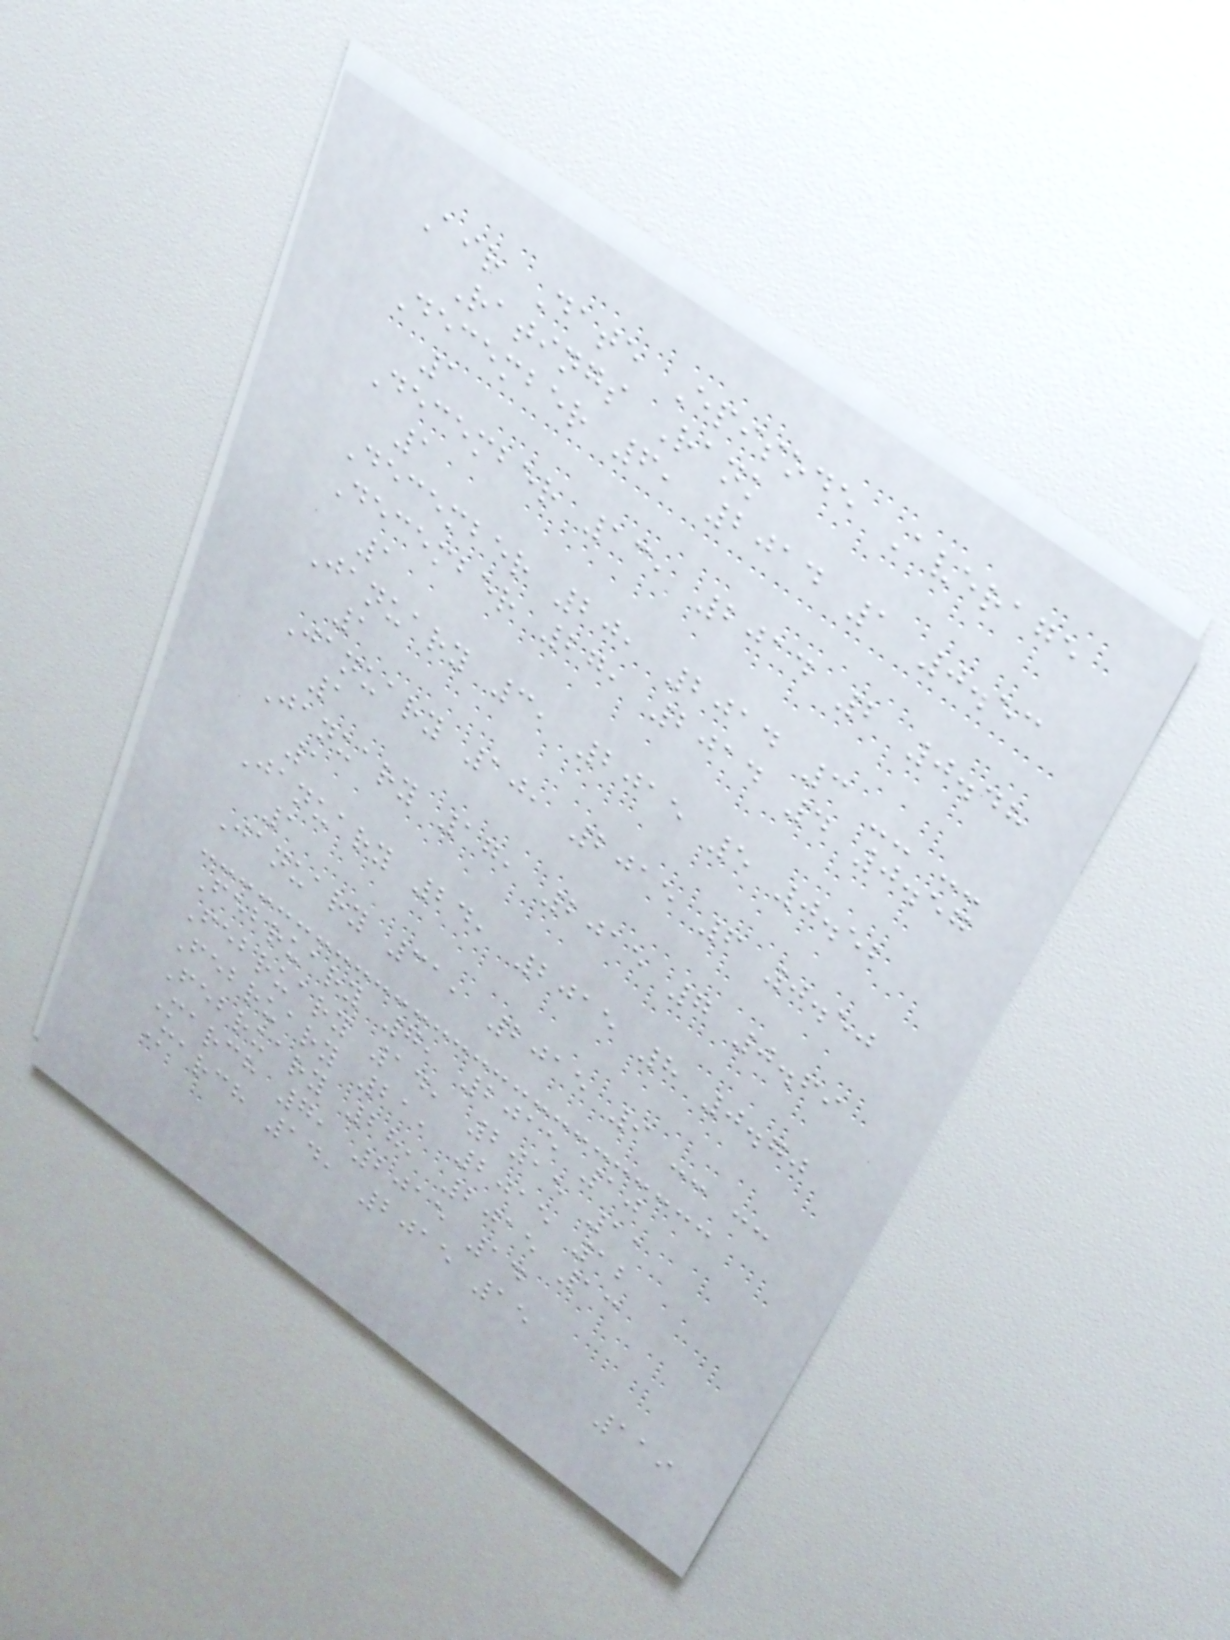Air Date Episode Average
Ratings Rank
December 6, 2014 1 0.53
1
December 13, 2014 2 0.48
1
December 20, 2014 3 -- --
December 27, 2014 4 0.57
1
January 3, 2015 5 0.52
1
January 10, 2015 6 0.50
1
January 17, 2015 7 0.69
1
January 24, 2015 8 0.70
1
January 31, 2015 9 -- --
February 7, 2015 10
February 14, 2015 11
February 21, 2015 12
February 28, 2015 13
March 7, 2015 14
March 14, 2015 15
119
